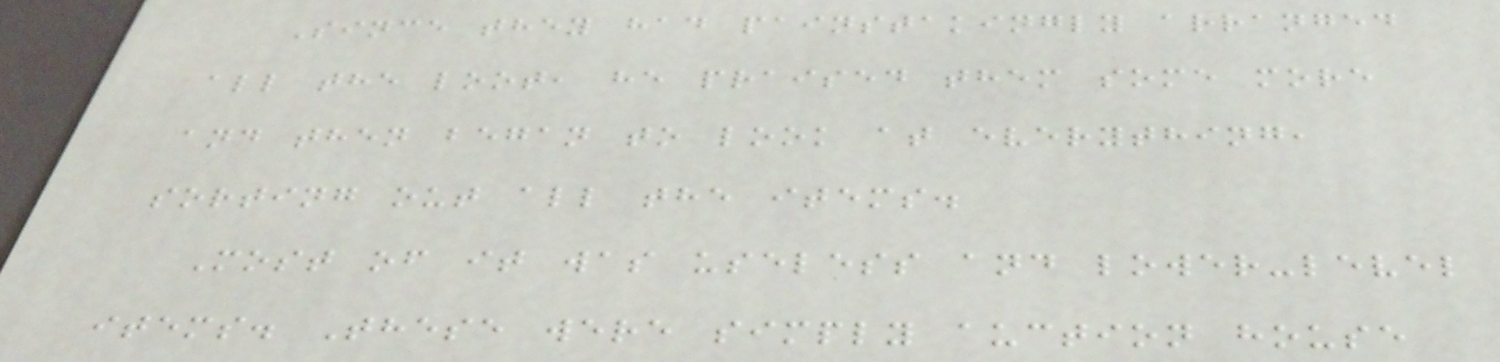Since they had painstakingly arranged
all the loot, he praised them some more
and then began to look at everything,
sorting out all the items.
Most of it was useless and lower-level
items. These were simply auction house
